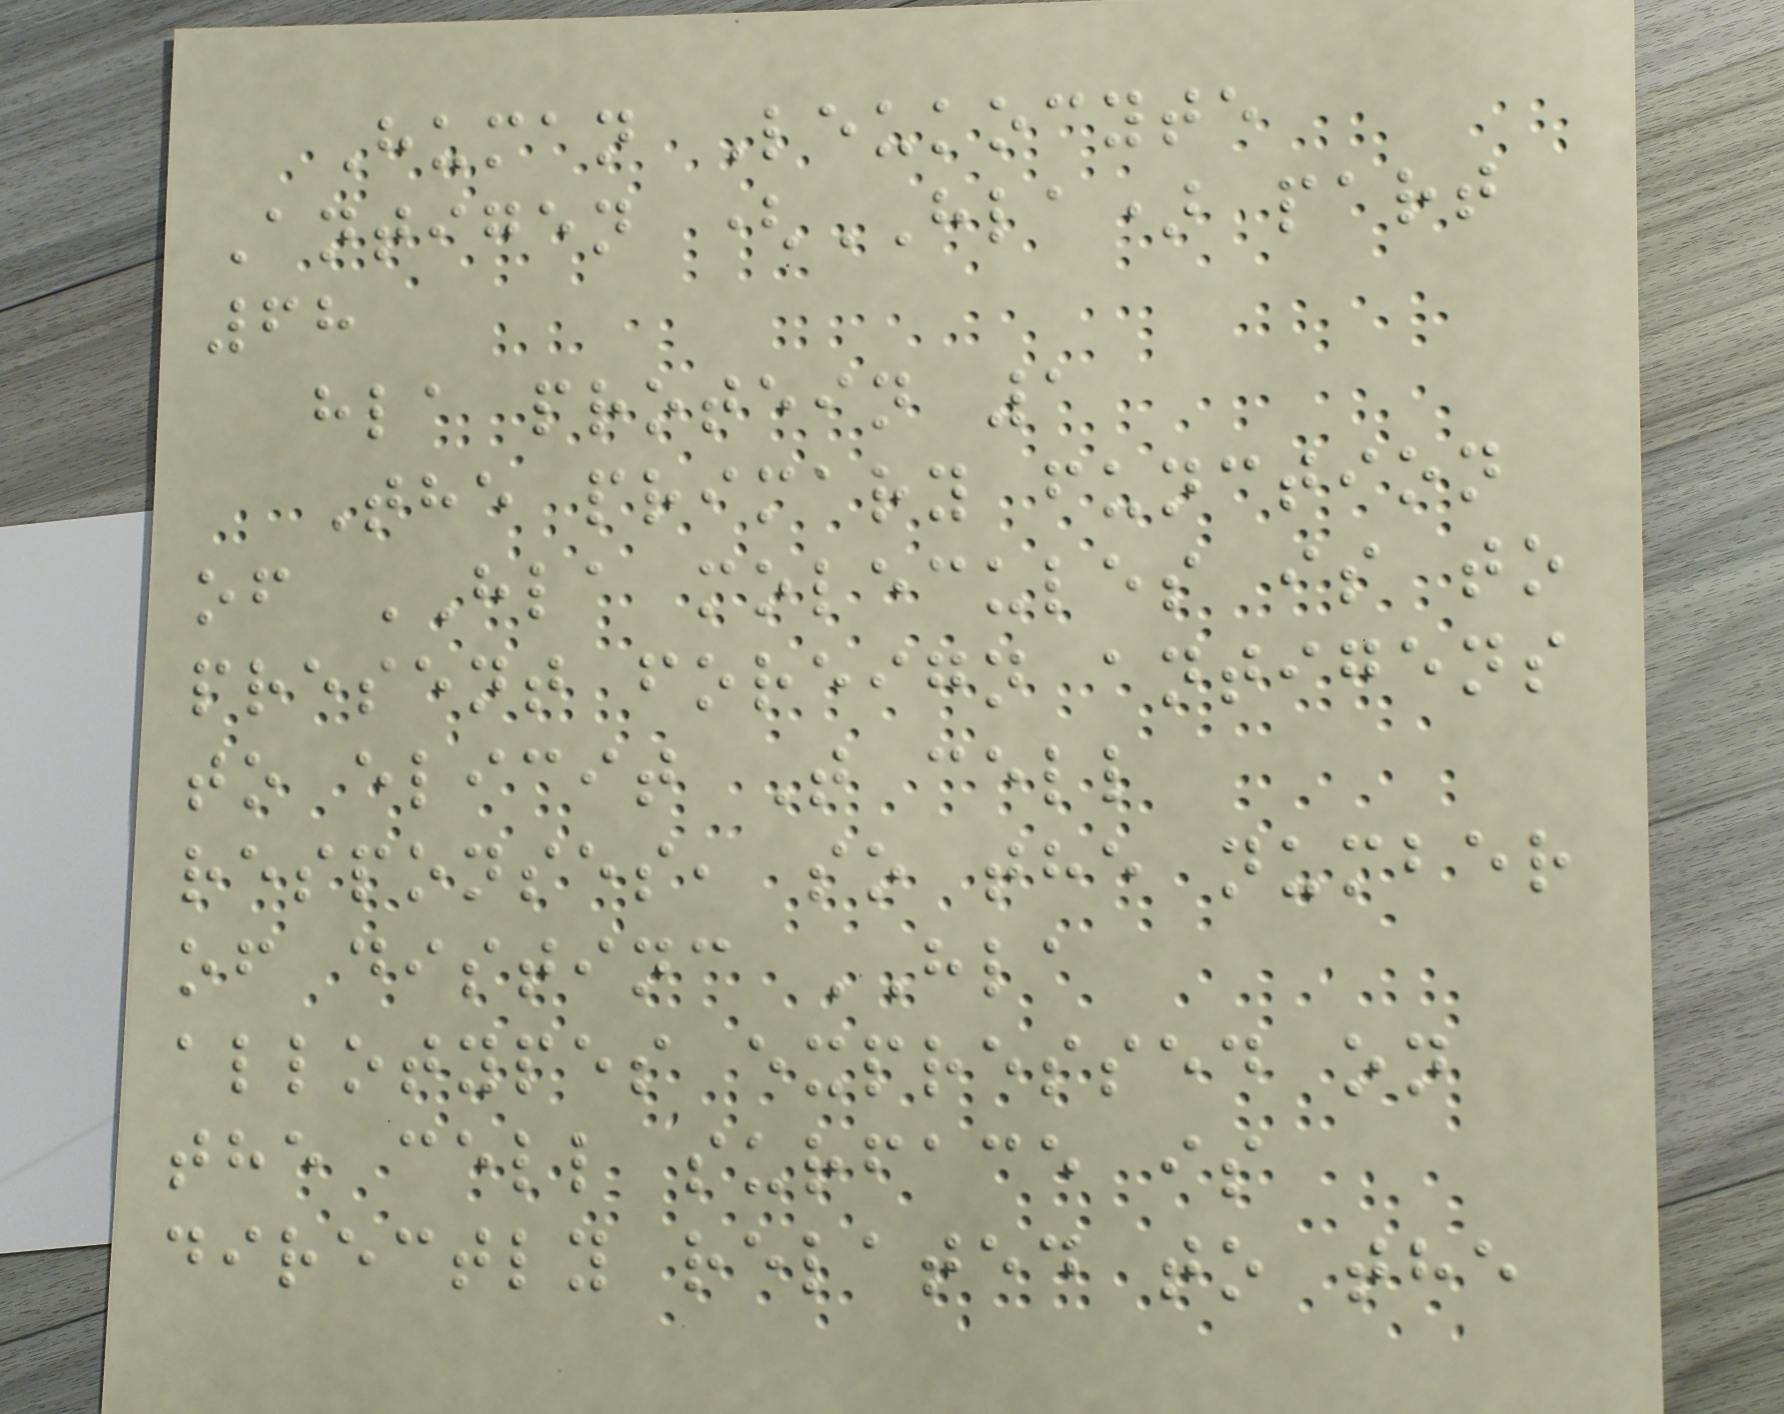Human Leukocyte
Antigen (HLA) part
68
hla protein 1
The primary function
of HLA molecules is to
present foreign antigens
to elicit T cell
responses, so the number
of distinc HLA
allotypes expressed on
the cell surface is
directly related to the
